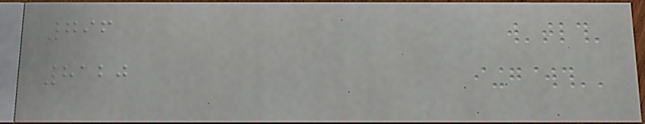796
8120
